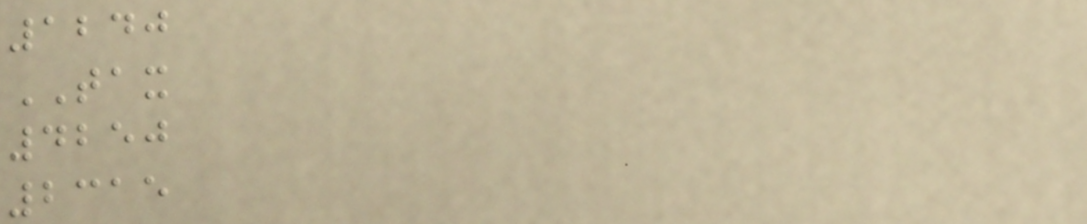1240
TAX
4250
2315
